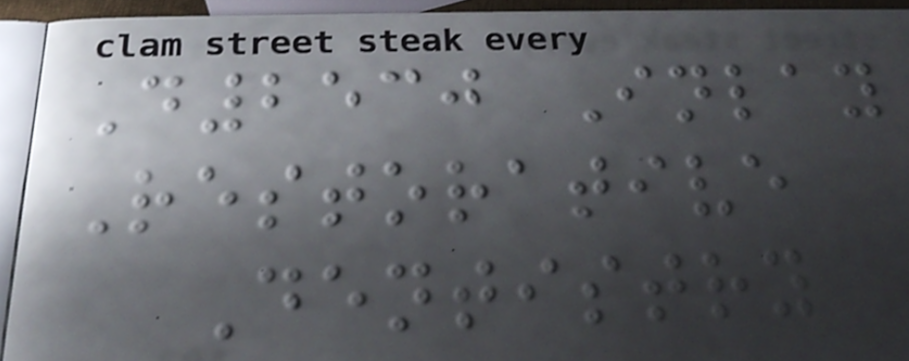D2530 Inlay
Restorative
Dentistry
